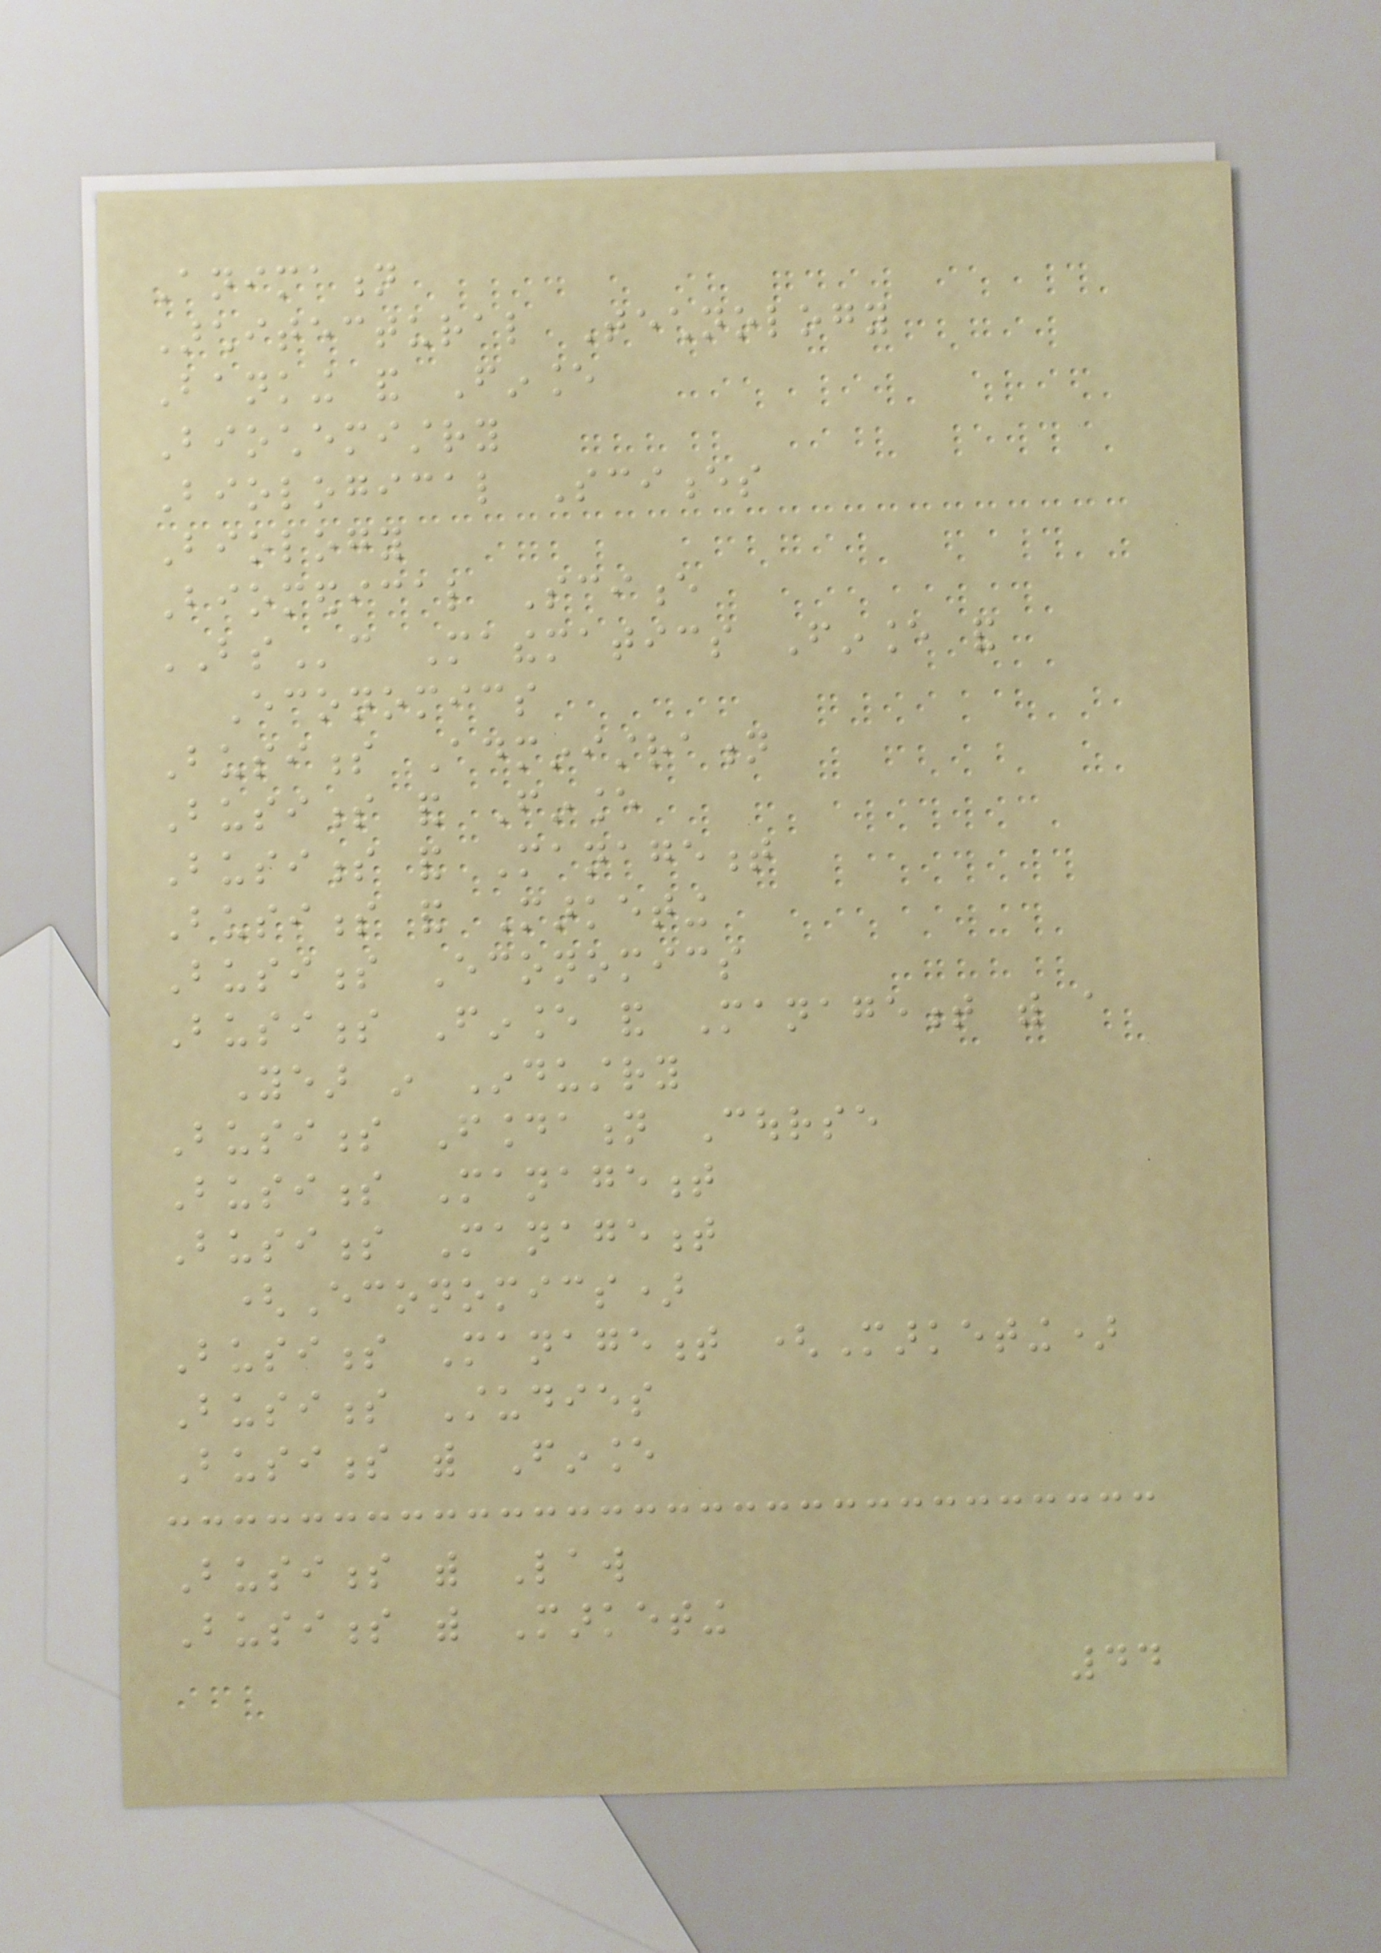Animation
Architectural Technology
Banking and Finance
Biochemistry
Biological Sciences
Biology
Biomedical Science
BSc Mathematics Finance and
Economics
Business Administration
Business and Finance
Business and Management
Business and Marketing
Business Economics
Business Finance and Management with a
Year in Industry
Business Foundation Course
Business Management
Business Management
(Economics)
Business Management (Marketing)
Business Studies
Business with Finance
Business with Law
Business with Marketing
44
